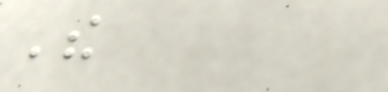The
